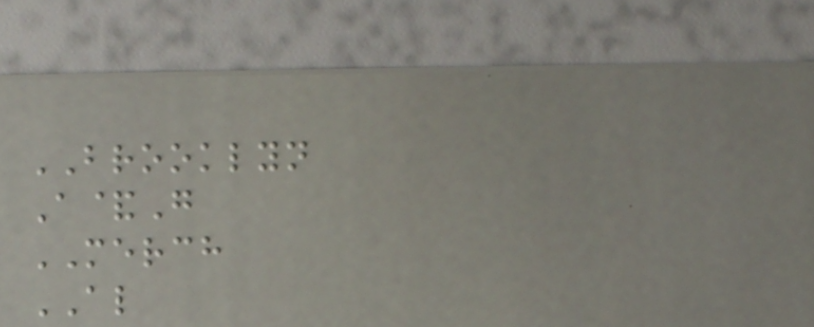BROOKLYN
A&G
MERCH
AL
